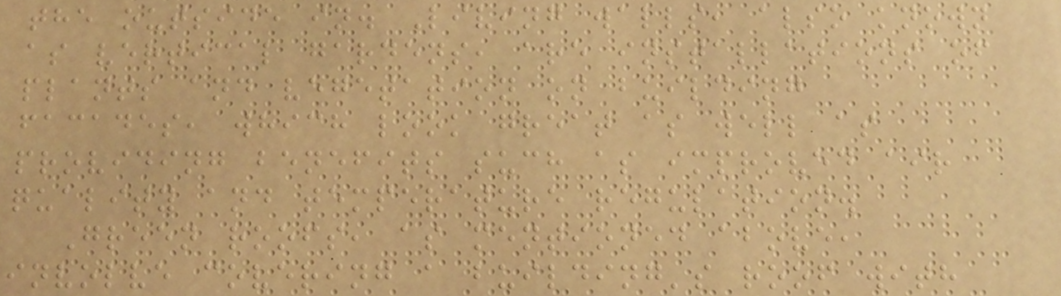the outside in. Living walls, also known
as vertical gardens, are installations of
plants and vegetation on building
facades, which look great as well as
providing benefits such as improved air
quality and temperature regulation.
Green roofs, as mentioned above,
involve covering a building's roof with
